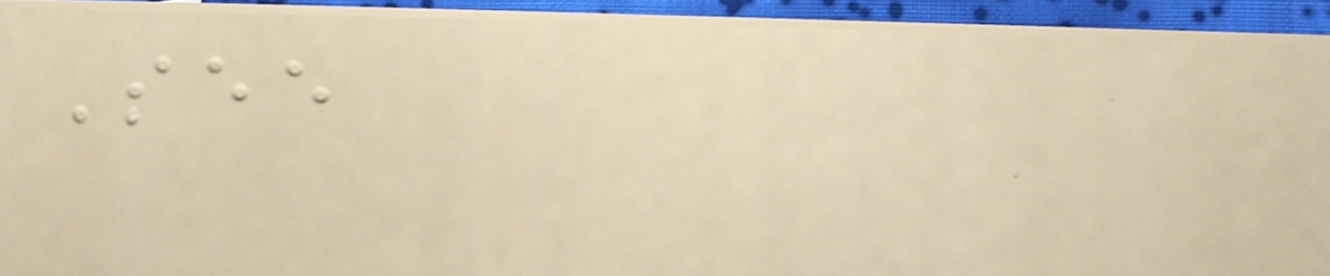See
